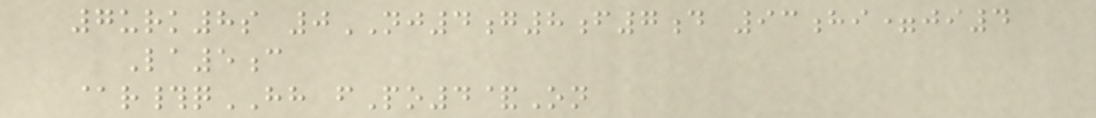7urk8s 0NJ4g8f7d 93hi=ji4
La5c
@r#qHH fPo4&On
